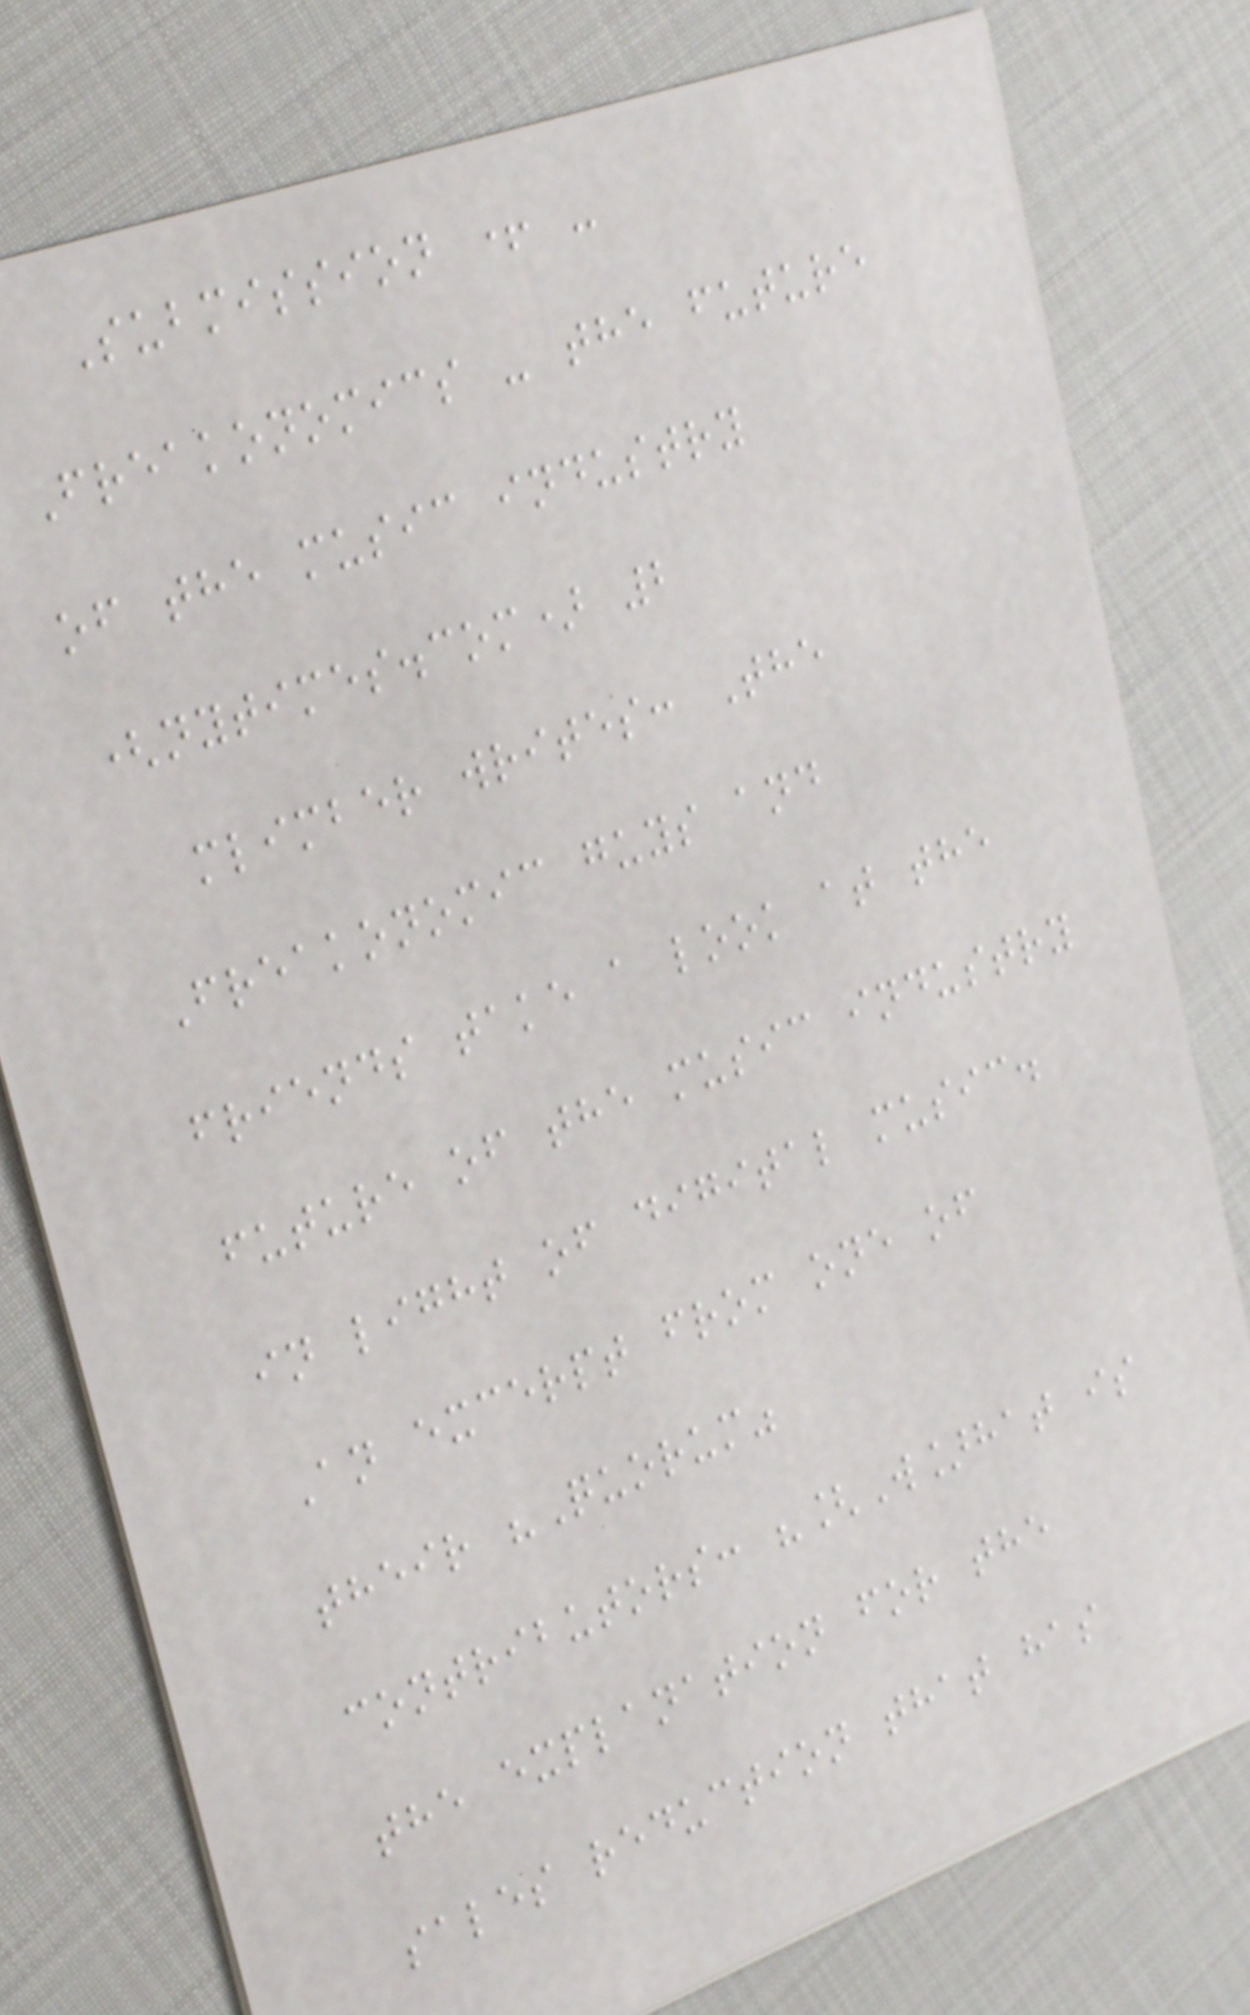Submission + -
Freakonomics - the future
of the music industry
(nytimes.com) 2
mlimber writes: The
Freakonomic guys and
friends take a look at the
future of the music industry
in light of digital music.
An excerpt from one of
their "Quorum"
contributors: "[W]hat is
the explanation for the
sales reduction that has
